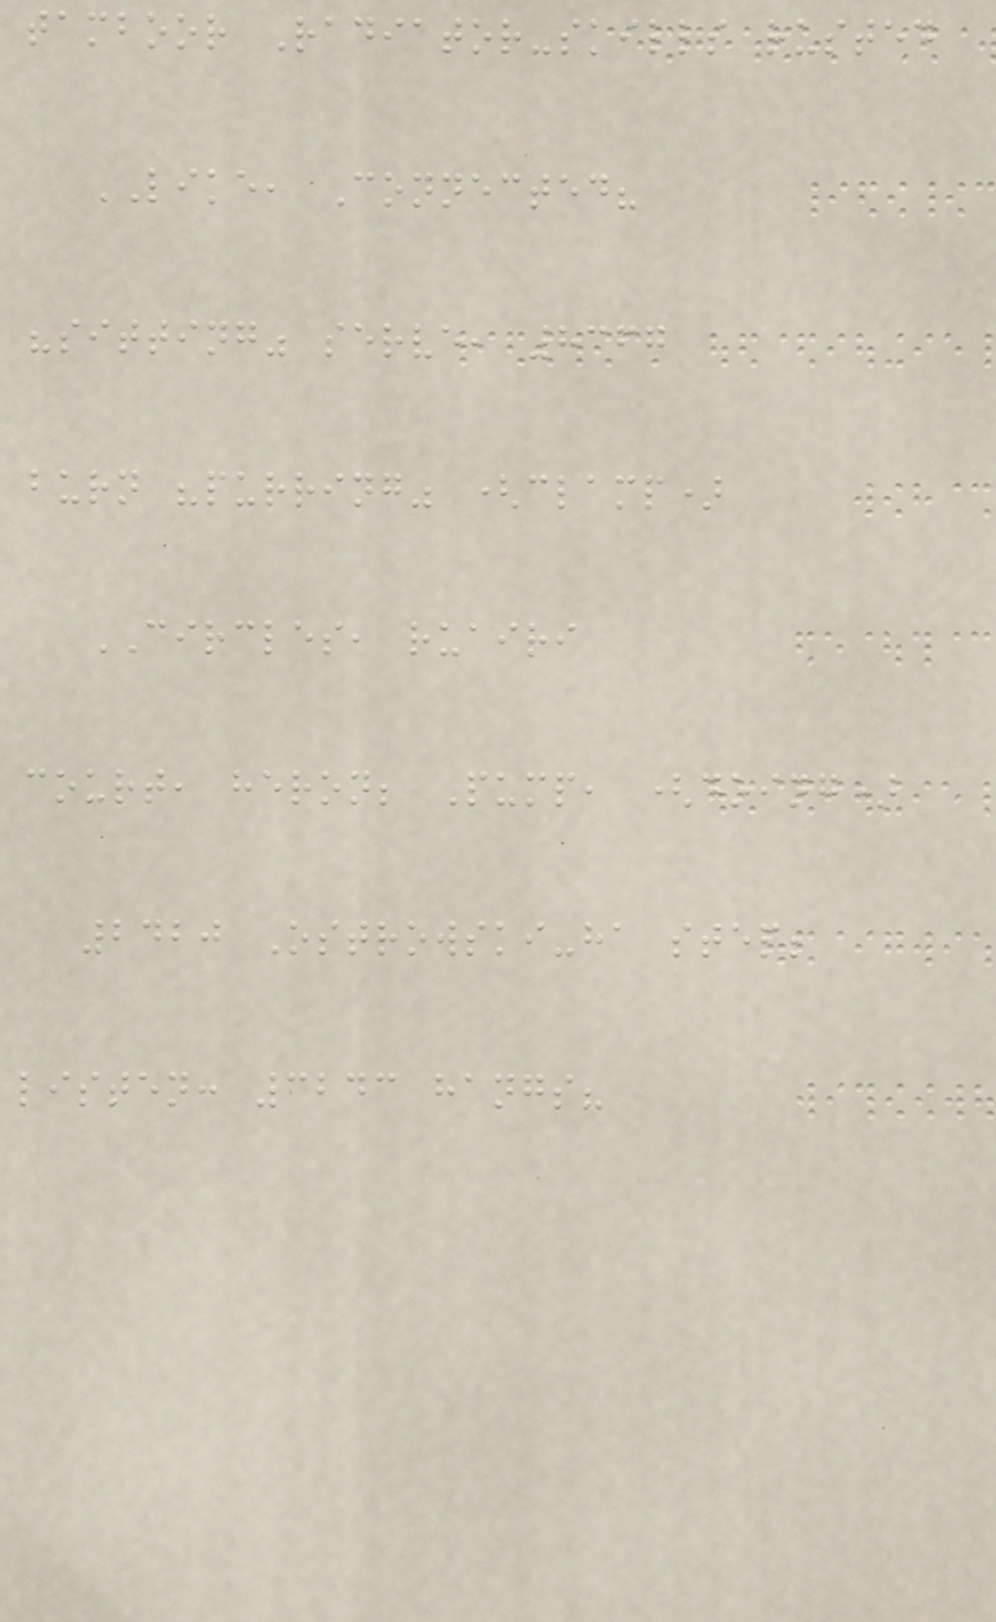tamboor Radiator-skills rusted
LIKE, Connected?
"sitting" serve, 8367
burn "purring" (clamp)
CIRCLES, ruairi
court, heron; Pump, (doing)
2420 Ostrowski-ha step;
listen: 3243 hangs?
